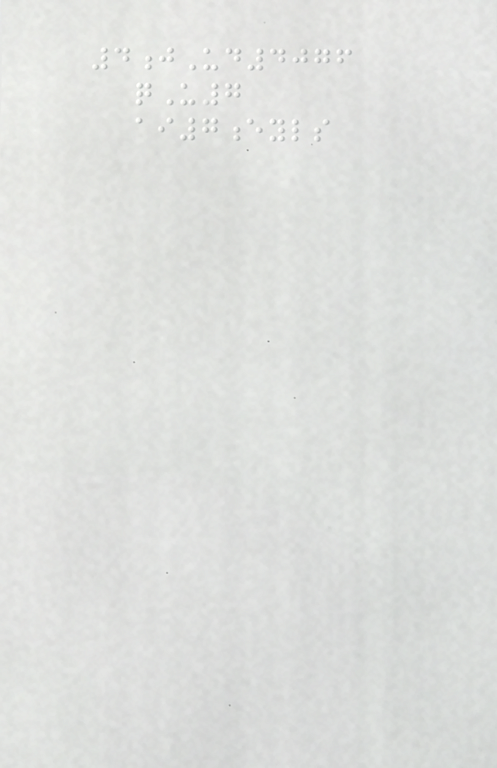4jUd4076
qU7
ai7eyls
